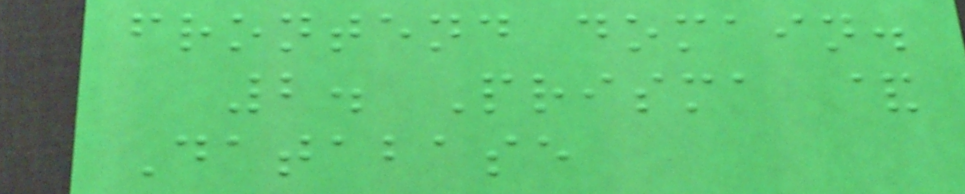frontend domain.
2. Prisma &
Database
